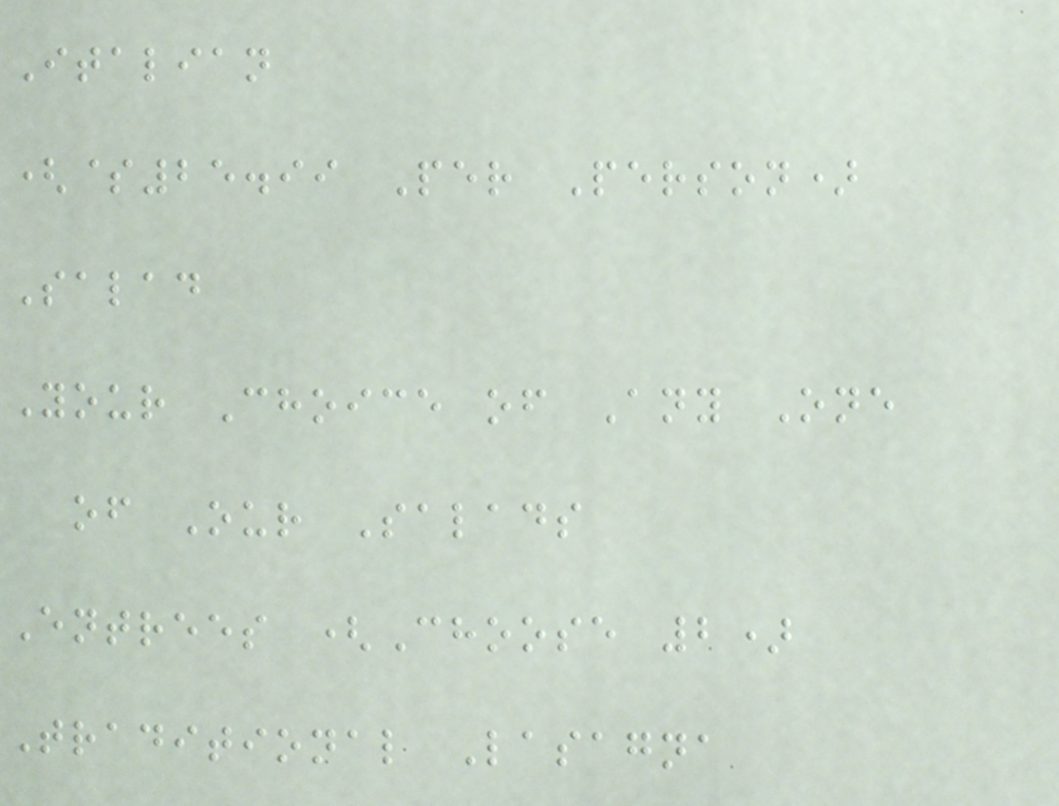Italian
($25.99 Per Person)
Salad
Your Choice of Any One
of Our Salads
Entrees (Choose 2)
Traditional Lasagna
